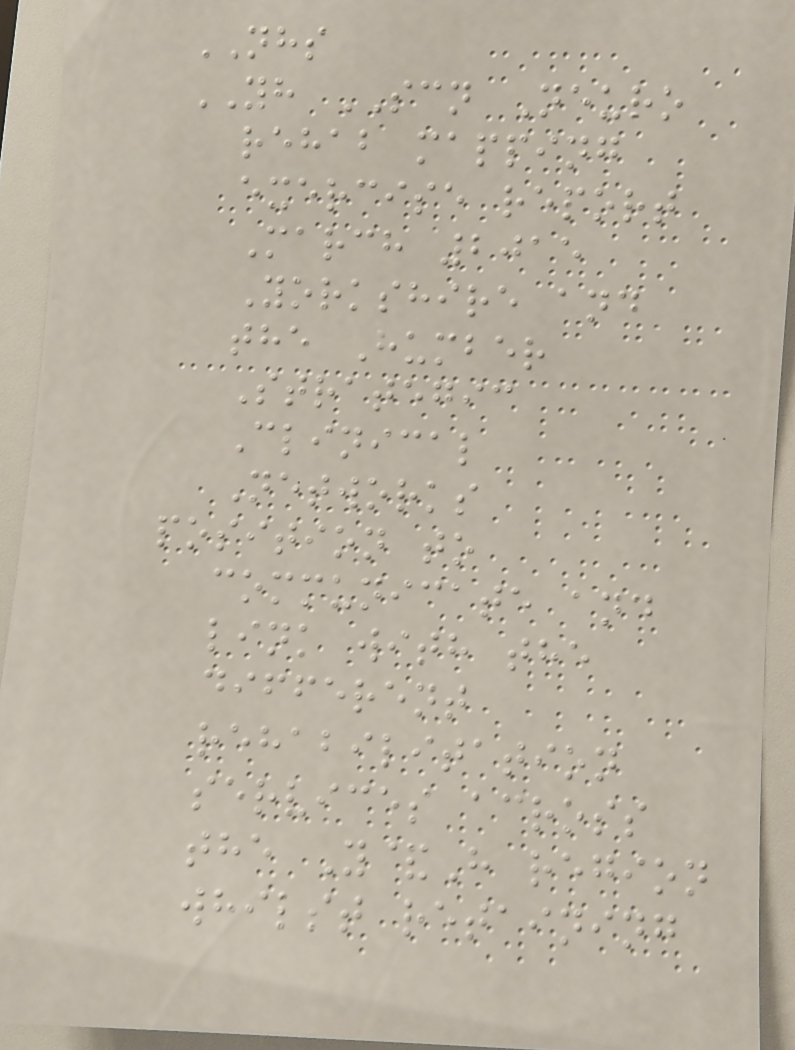NHS
YH SCN Neuro
rehab mapping
exercise report
March 2015
Yorkshire and
the Humber
Strategic
Clinical
Networks
position to
communicate and
link with the
different
rehabilitation
services across
the Y&H region
whilst retaining
